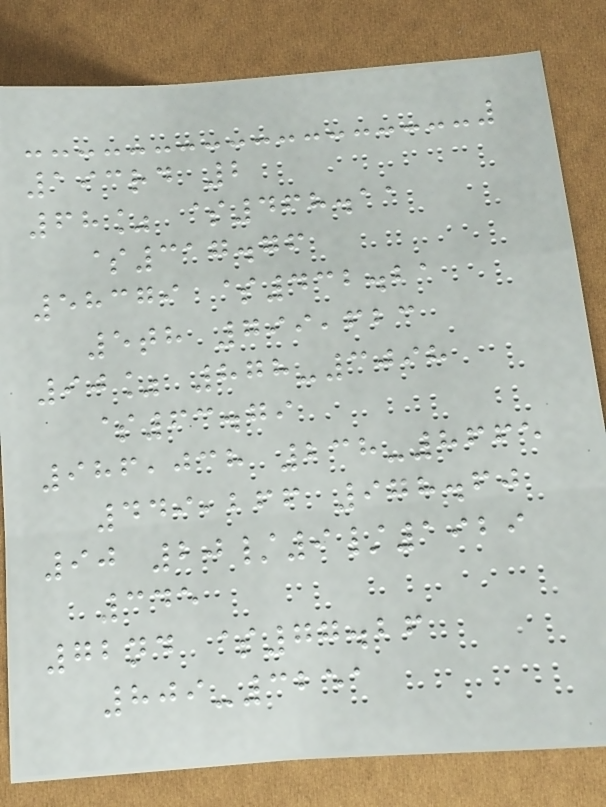193rd 2
68% $468.11
$317.76
58379 $432.21
5th 799,623
90% 878-3098
$63.79
986,038 238-8665
449,266 978.60
90 20/9/1929
345
72nd $77.26
809-3251
